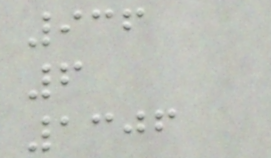936
6
1306
